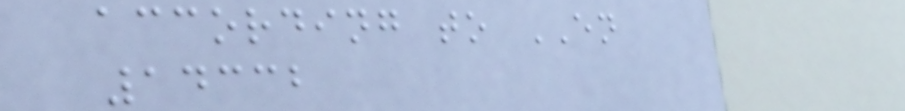according to EN
14332
